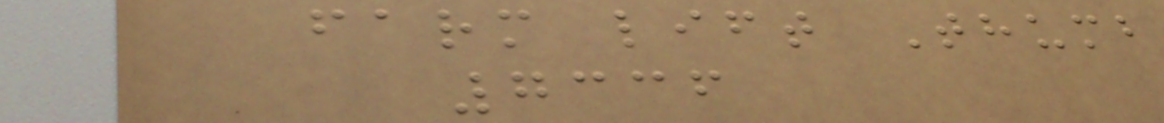farm lift Thumb
7336
